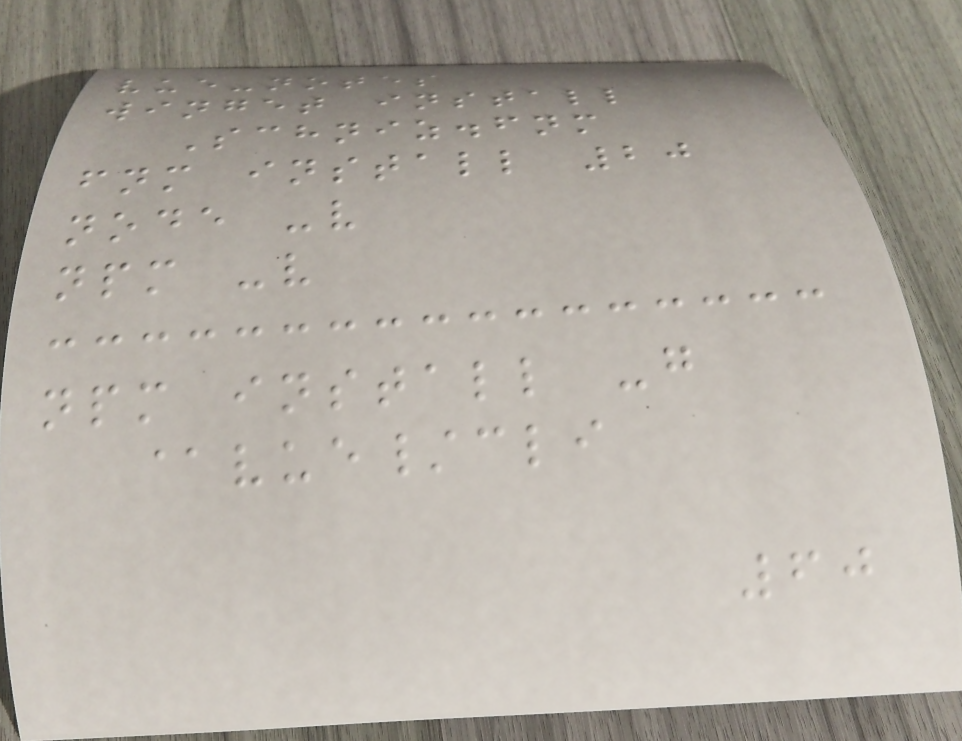vue-notes
winget install
Schniz.fnm
fnm install 20
node -v
npm -v
npm install -g
@vue/cli
60
